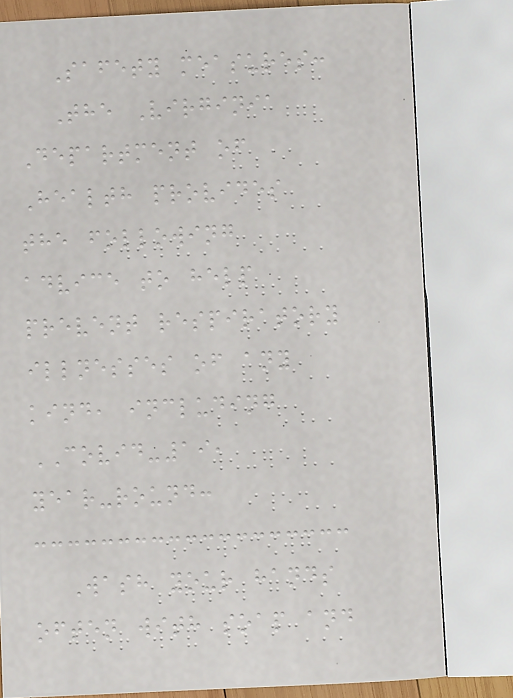Safety measures:
The Virginia
Department of
Health provides
the following
advice to help
prevent respiratory
illnesses of any
kind, including
COVID-19,
year-round:
Wash your hands
often with soap and
